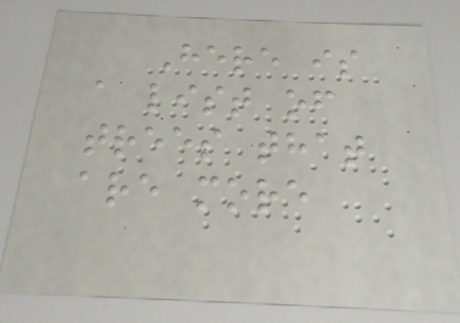Here is
a list of
trees that
are more
